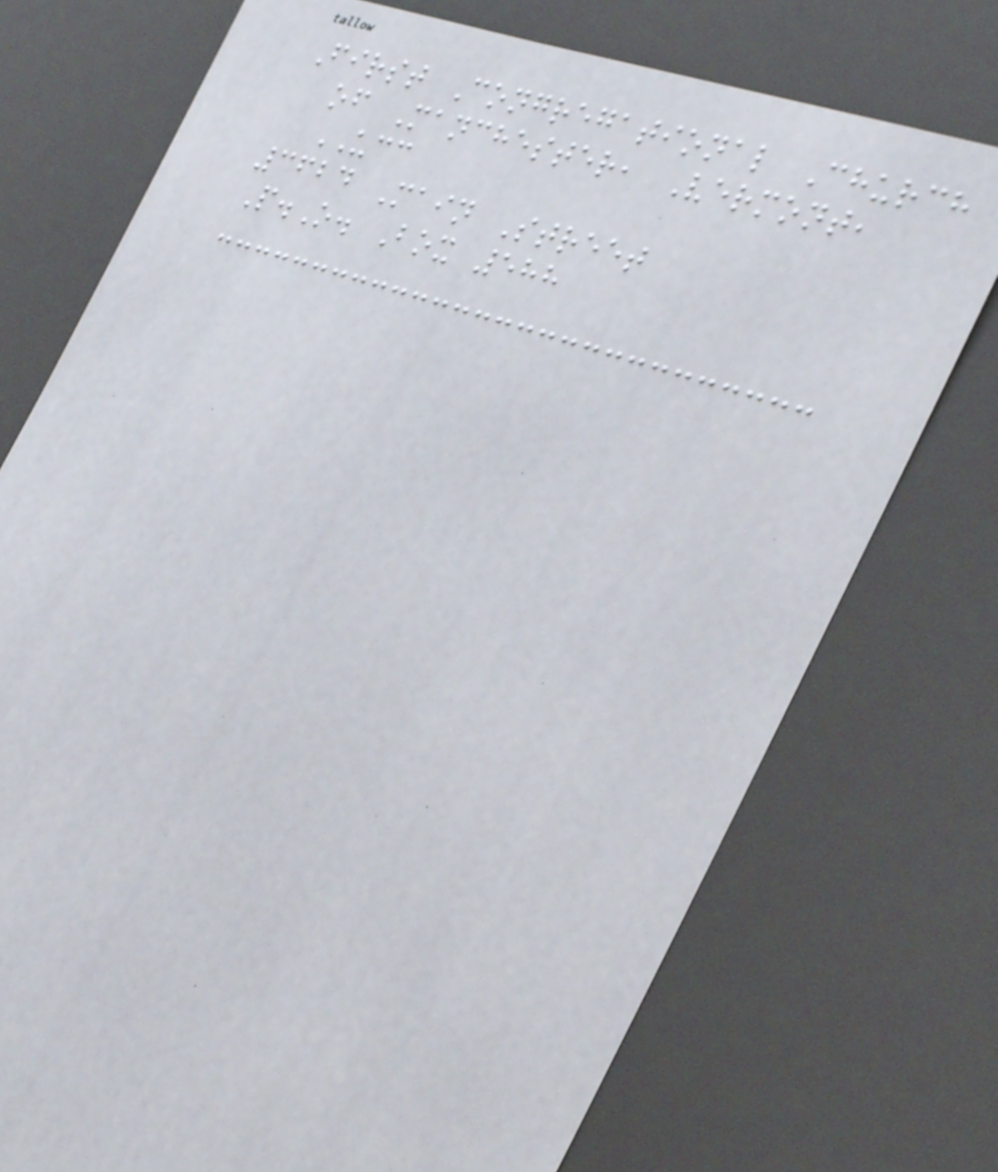First Congregational Church
of Manchester, Vermont,
UCC
3624 Main Street
P.O. Box 588
